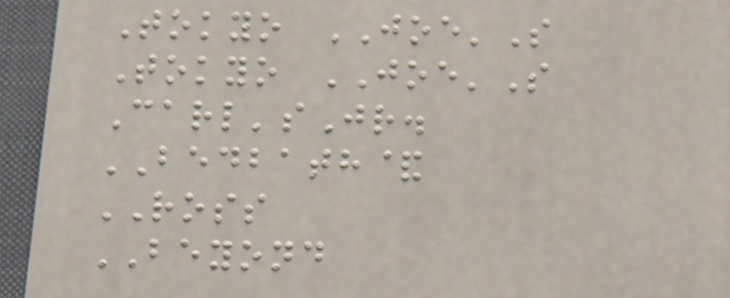Tokyo JOE'S
Tokyo JOE'S
Carl'sJr.
BEDBATH&
ROSS
BEYOND
